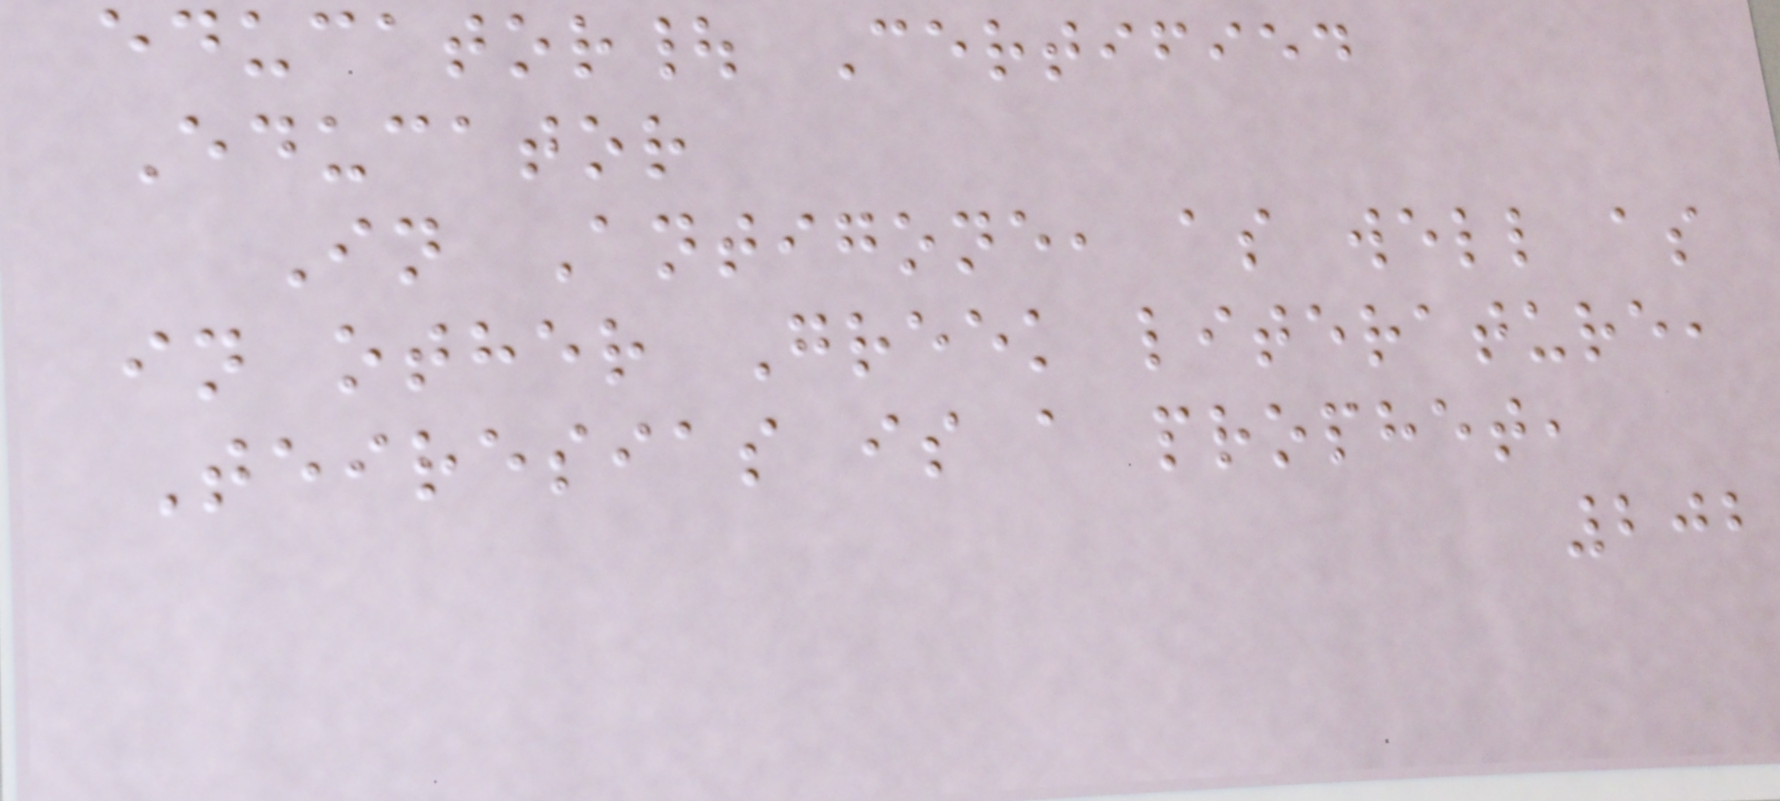educator| Certified
Educator
In Antigone, as well as
in other Greek literature,
Teiresias is a prophet,
202
